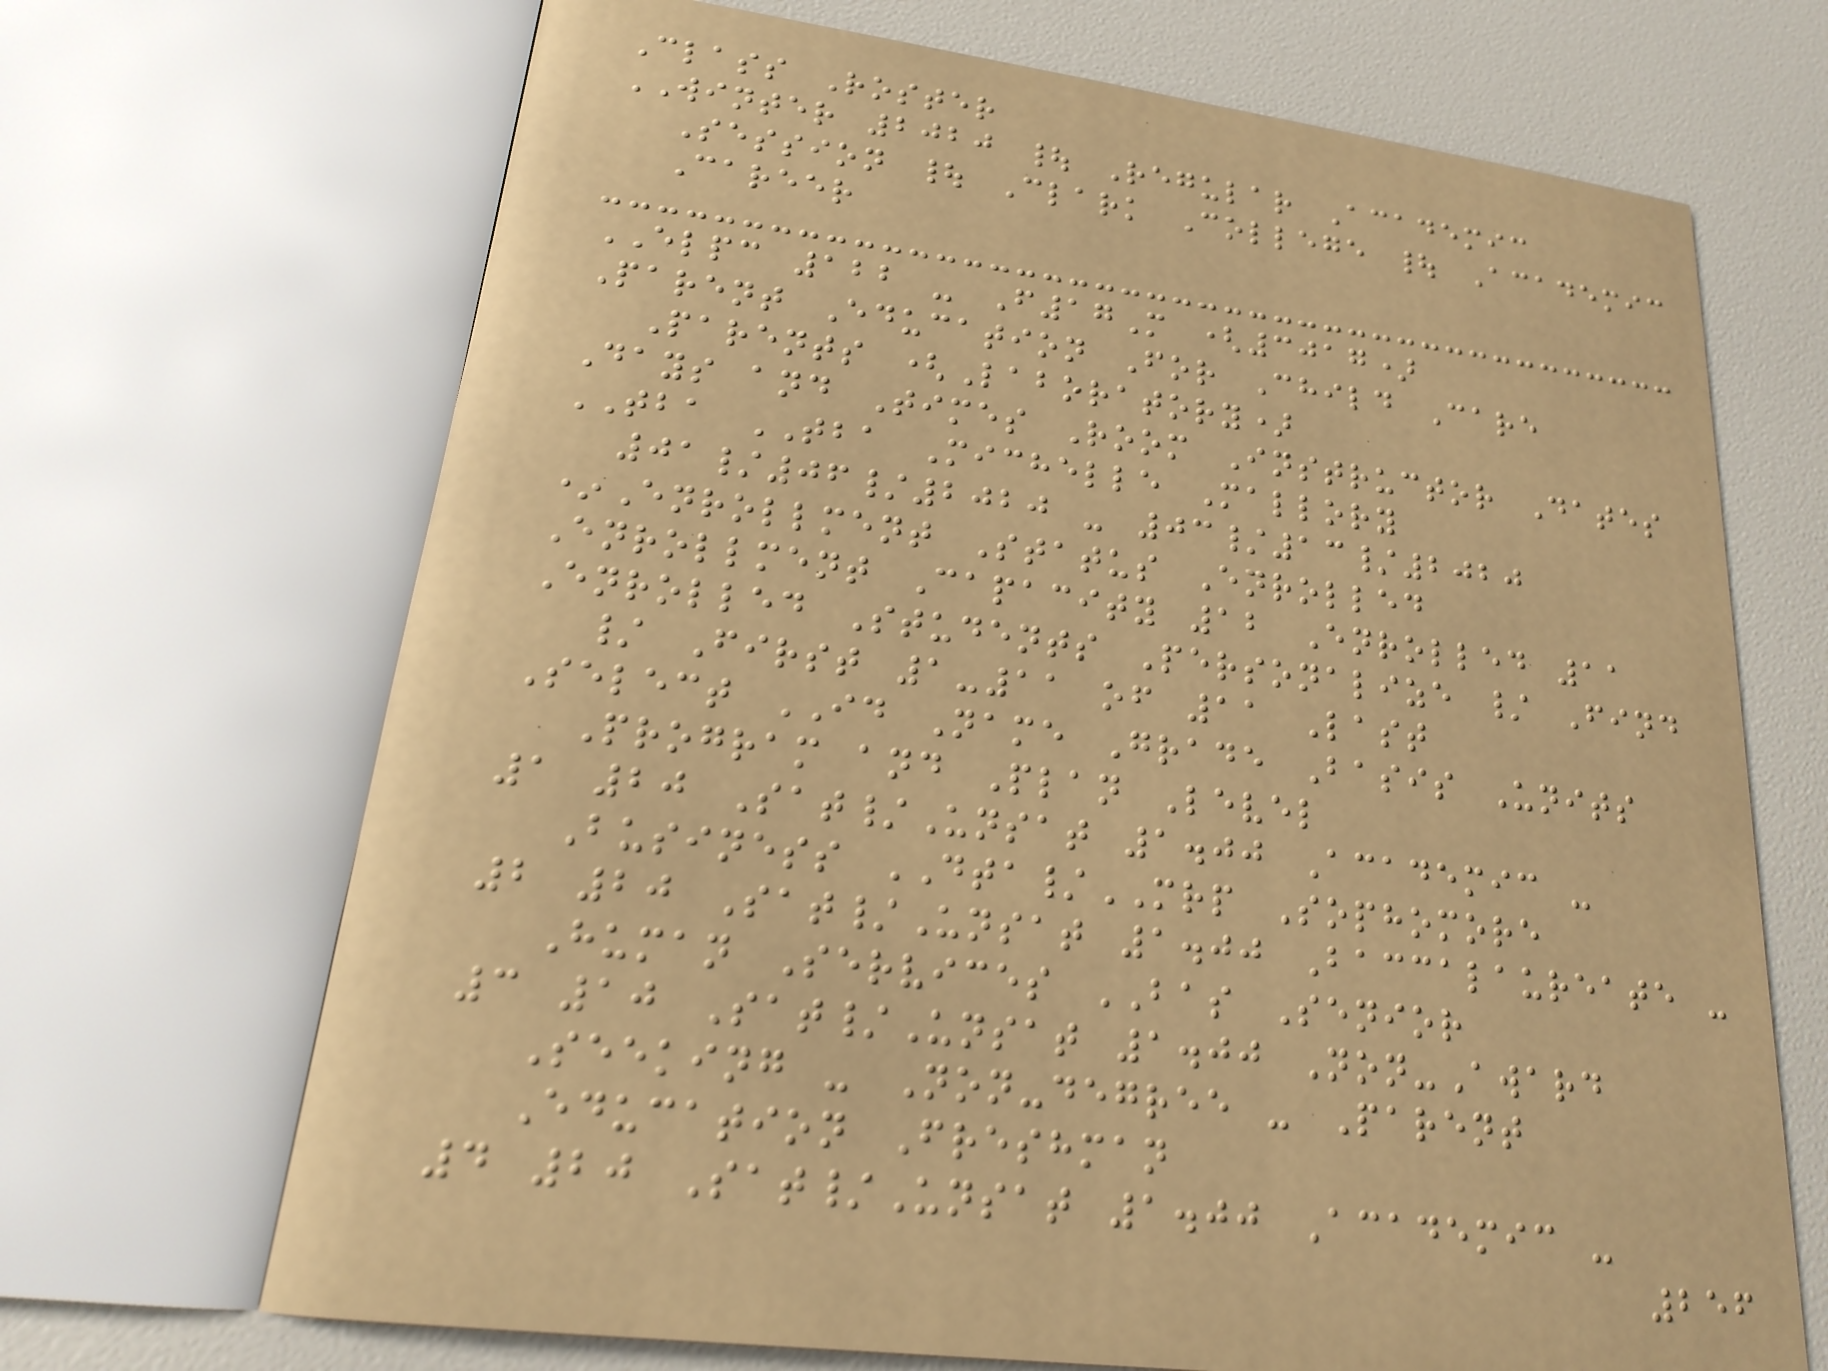Class Roster
WINTER 2020 | Regular Academic
Session | Clark College | Academic
Career
ELPC 122 - F17M (3017)
Parent Education For Child Care
Parents (Laboratory)
Days and Times Room Instructor Dates
TBA TBA Michelle Mallory
01/06/2020 - 03/13/2020
*Enrollment Status Enrolled
Enrollment Capacity 12 Enrolled 11
Enrolled Students Personalize / Find
/ First 1-11 of 11 Last
Select ID Name Grade Basis Units
Program and Plan Level
1 20 Sat/Unsat 1.00 Academic -
Business DTA/MRP Sophomore
2 20 Sat/Unsat 1.00 Baccalaureate -
Human Services BAS Senior
3 10 Sat/Unsat 1.00 Non-Award
Seeking - Non-degree - Parent
Education Freshman
4 20 Sat/Unsat 1.00 Academic -
256
